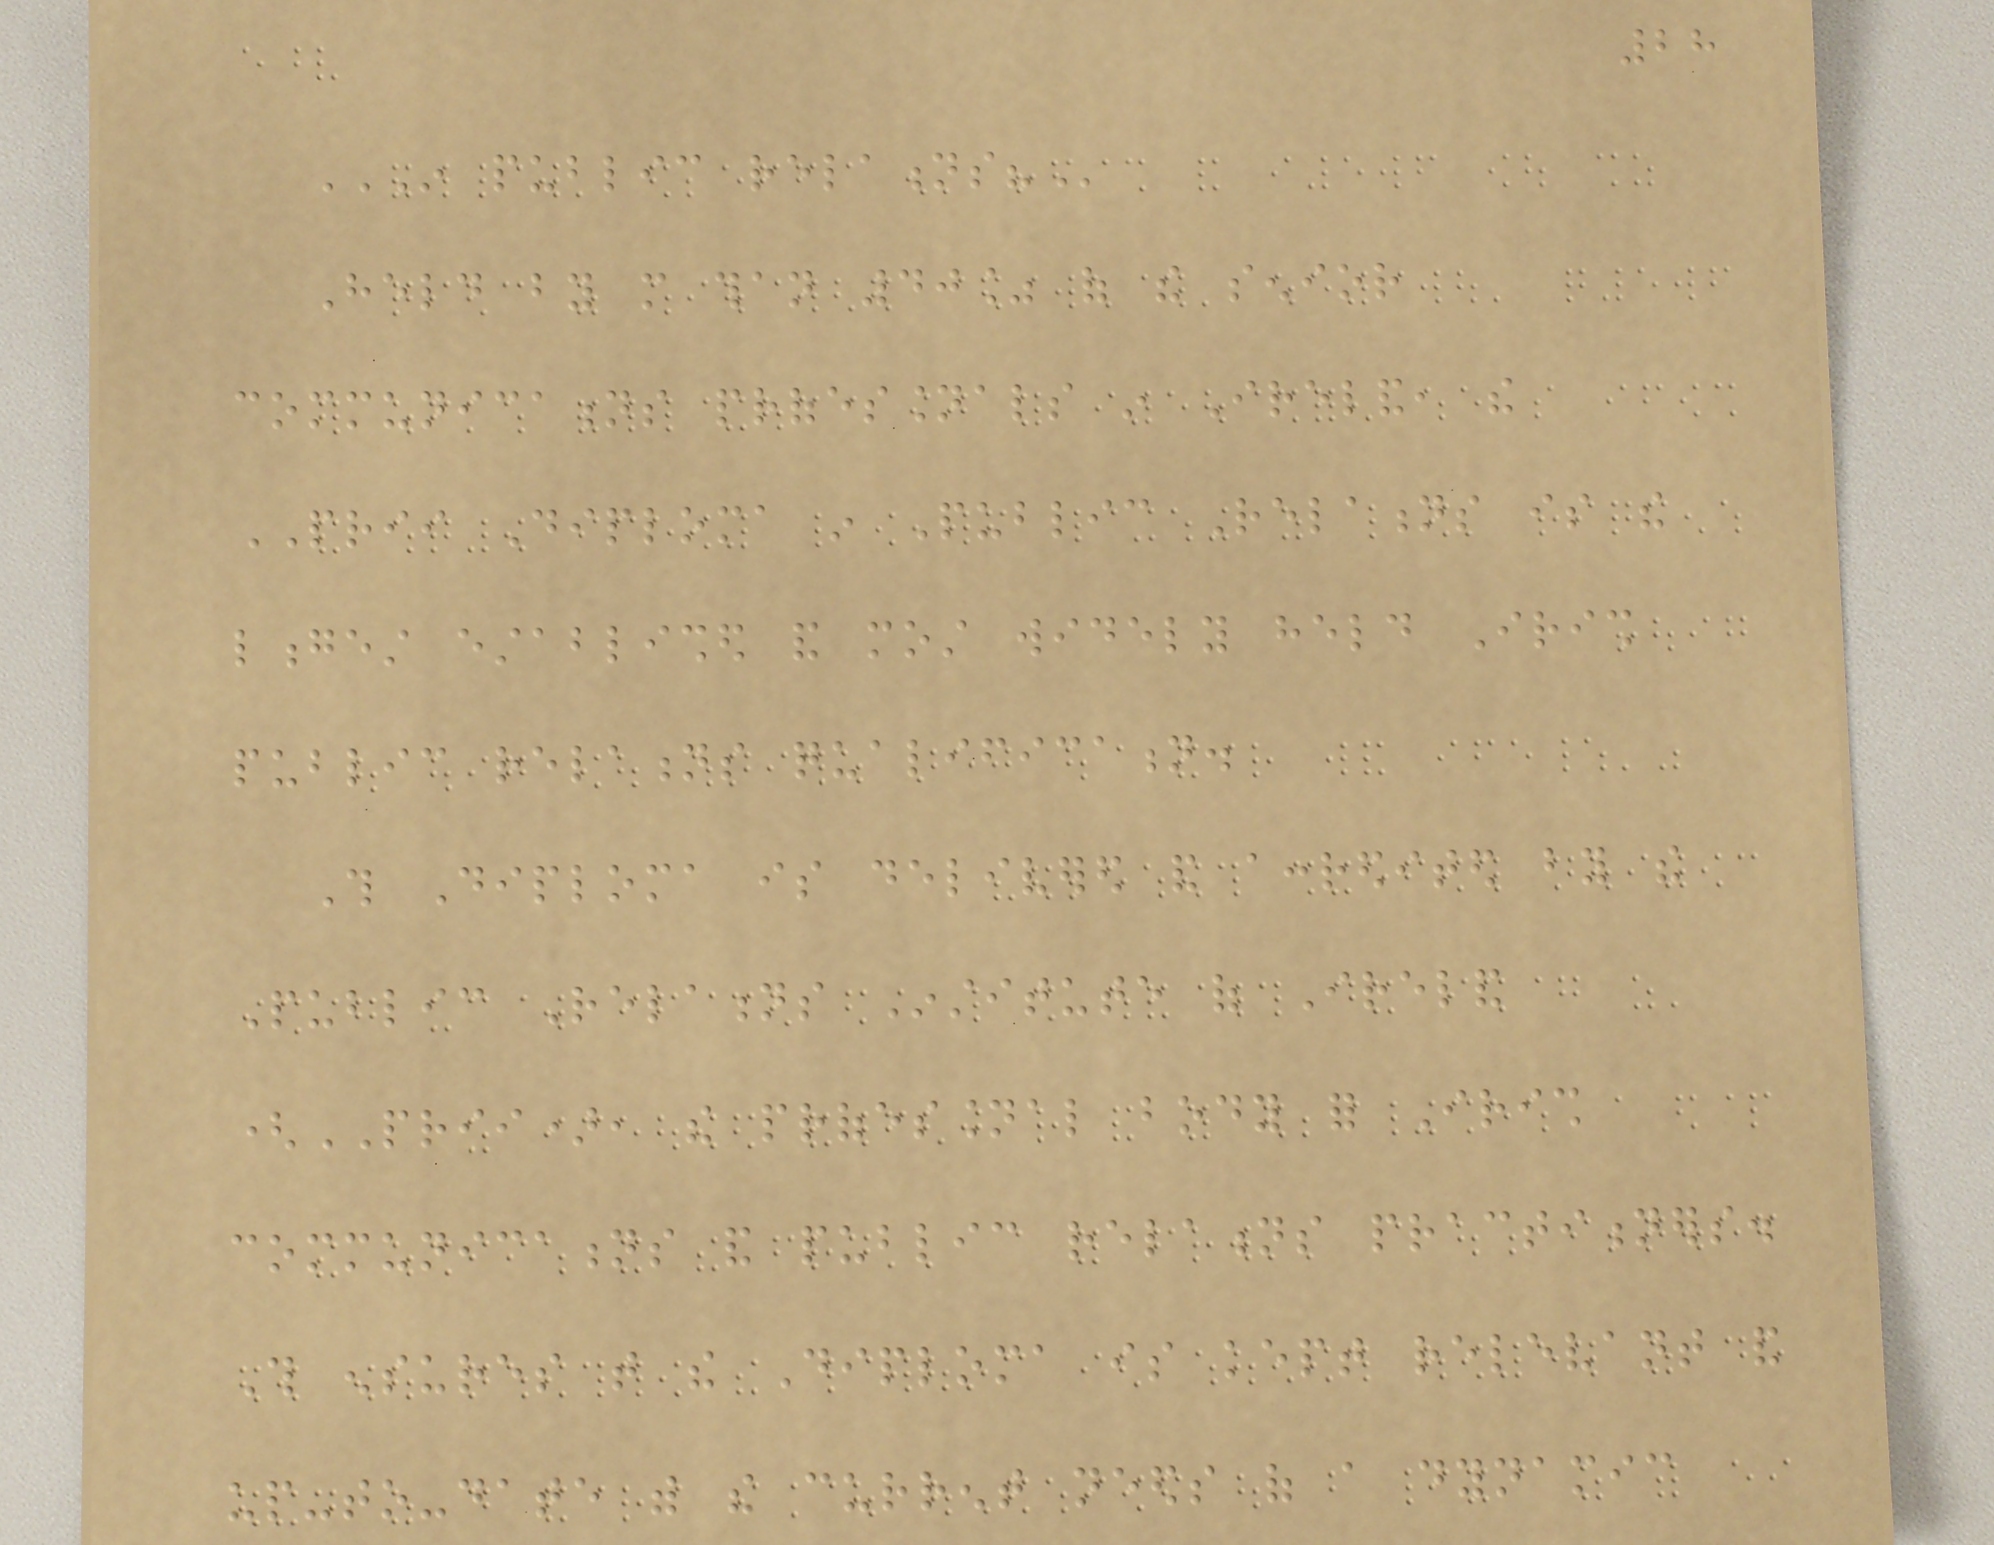28
IN PUBLIC RELATIONS?
Held by more than 40% of the senior
communications professionals in Ireland, the
PRII Diploma in Public Relations is the
longest established and most widely held Irish
public relations qualification.
This Diploma is delivered and accredited by the
Public Relations Institute of Ireland
(PRII), the professional body for Irish
communications and public relations practitioners.
This ensures that the Diploma is kept relevant and
up-to-date with the current needs of a dynamic
